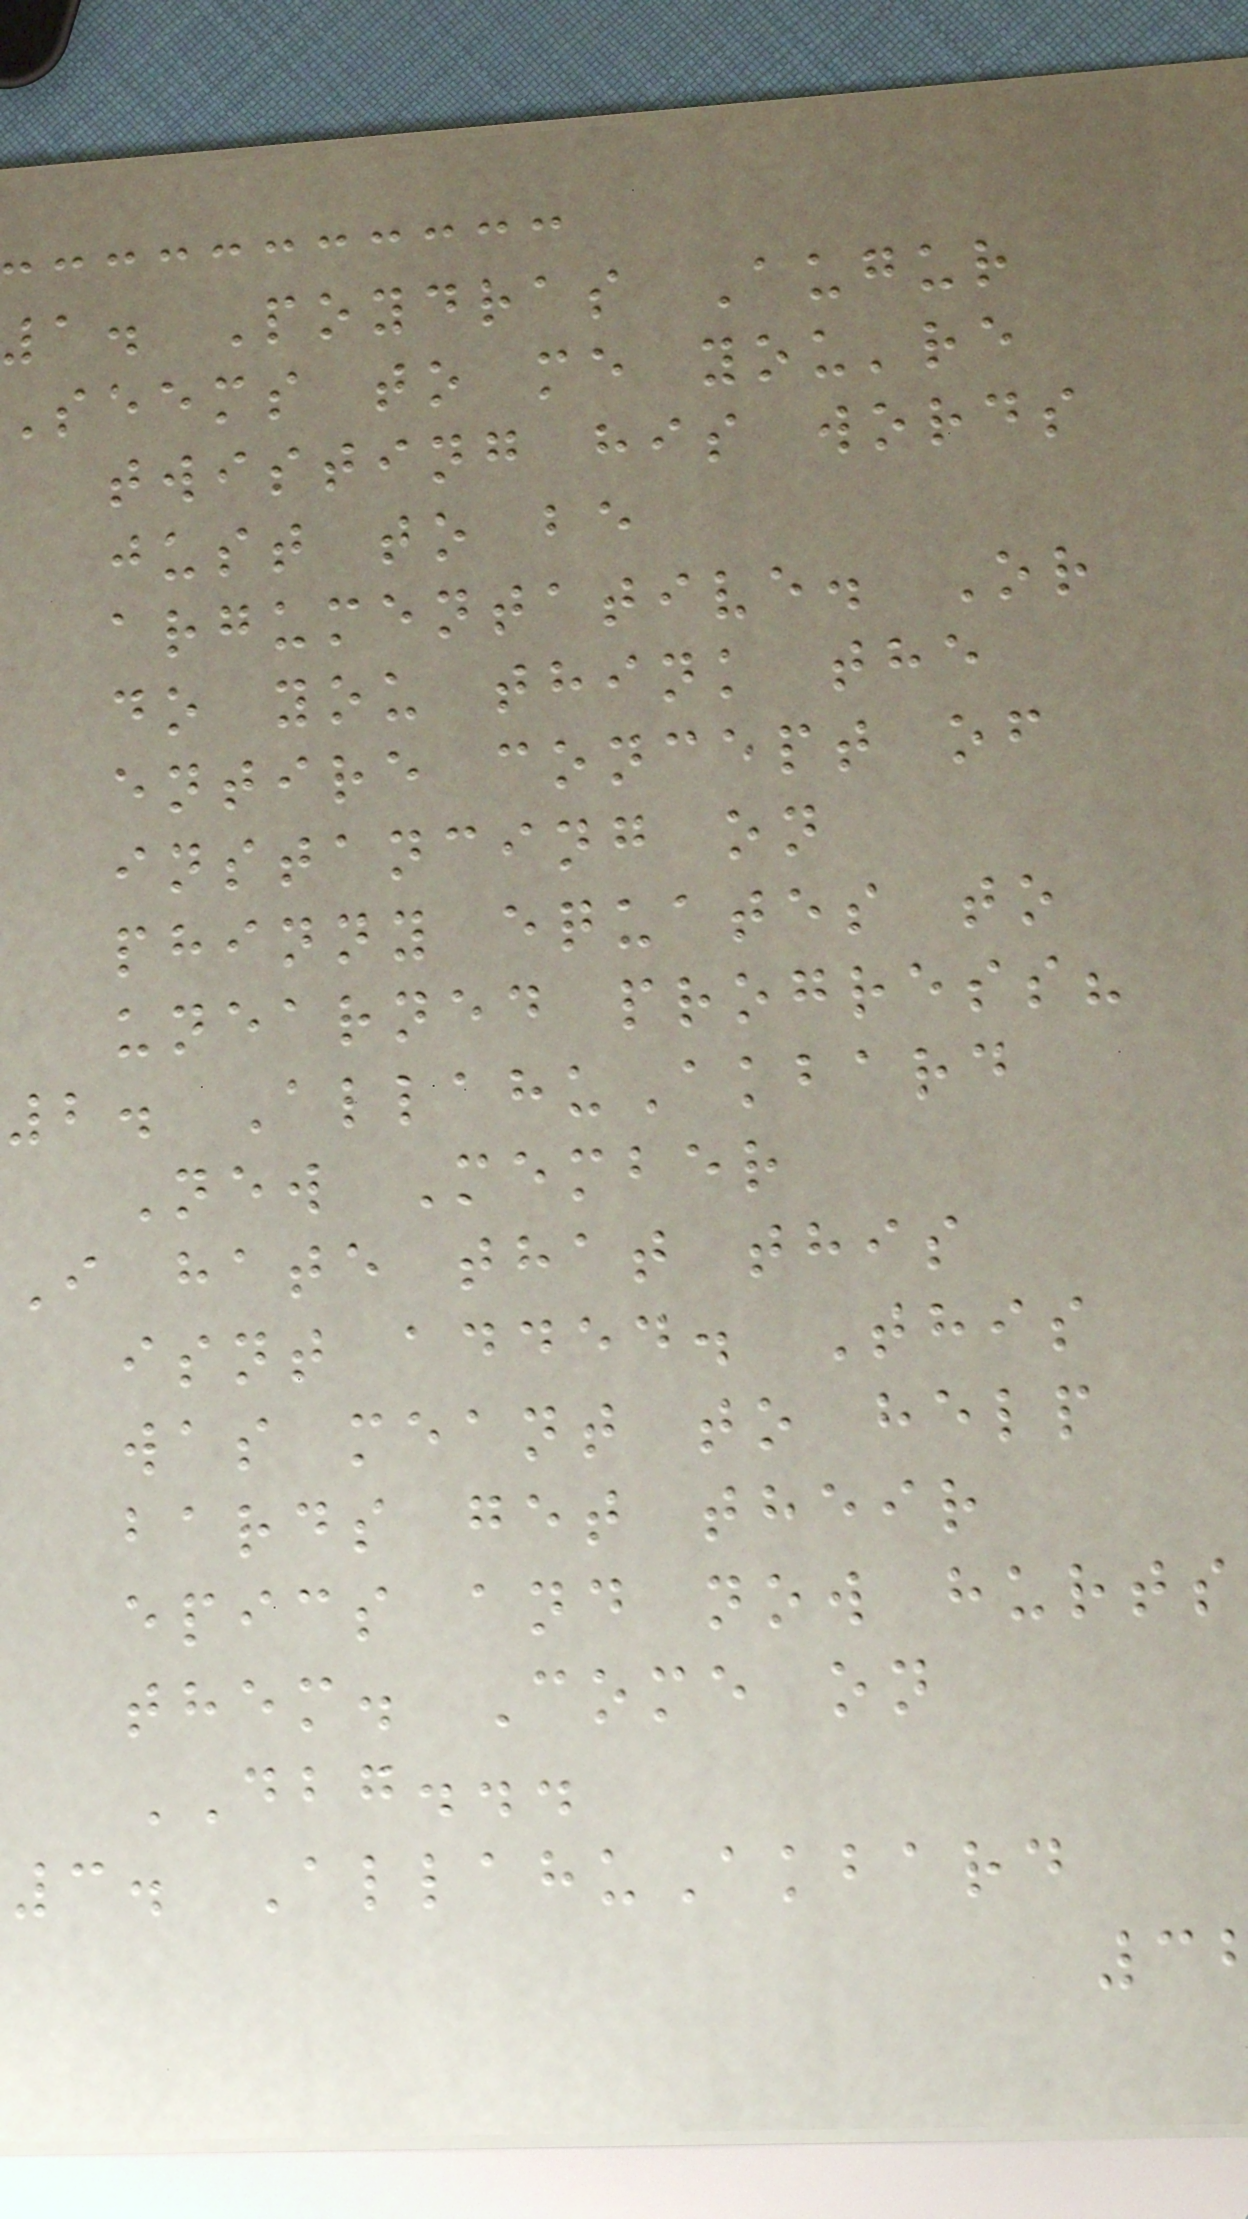1. Poydras Augur
Seems to me you're
twisting his words
just to be
argumentative. Or
do you think the
entire concept of
instancing on
phinny equates to
unearned progress?
2. AllahuAkbard
New Member
I hate that this
isnt added. This
was meant to help
bards get their
epics and now hurts
them. Come on
DBG...
3. AllahuAkbard
